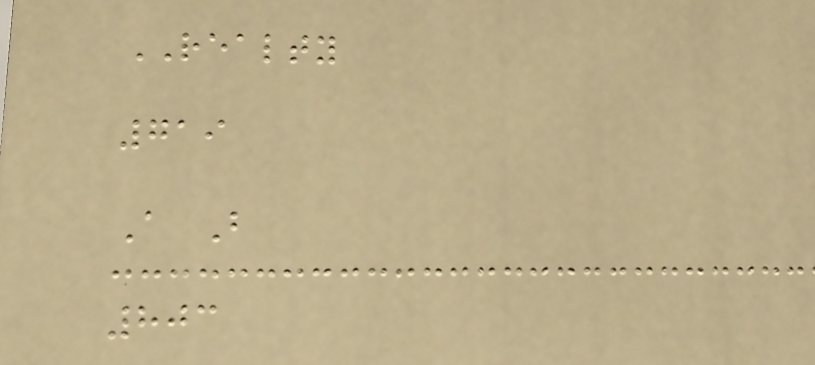REALTY
719
A B
803
